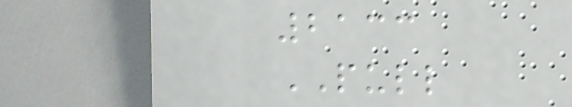2133
PULL
